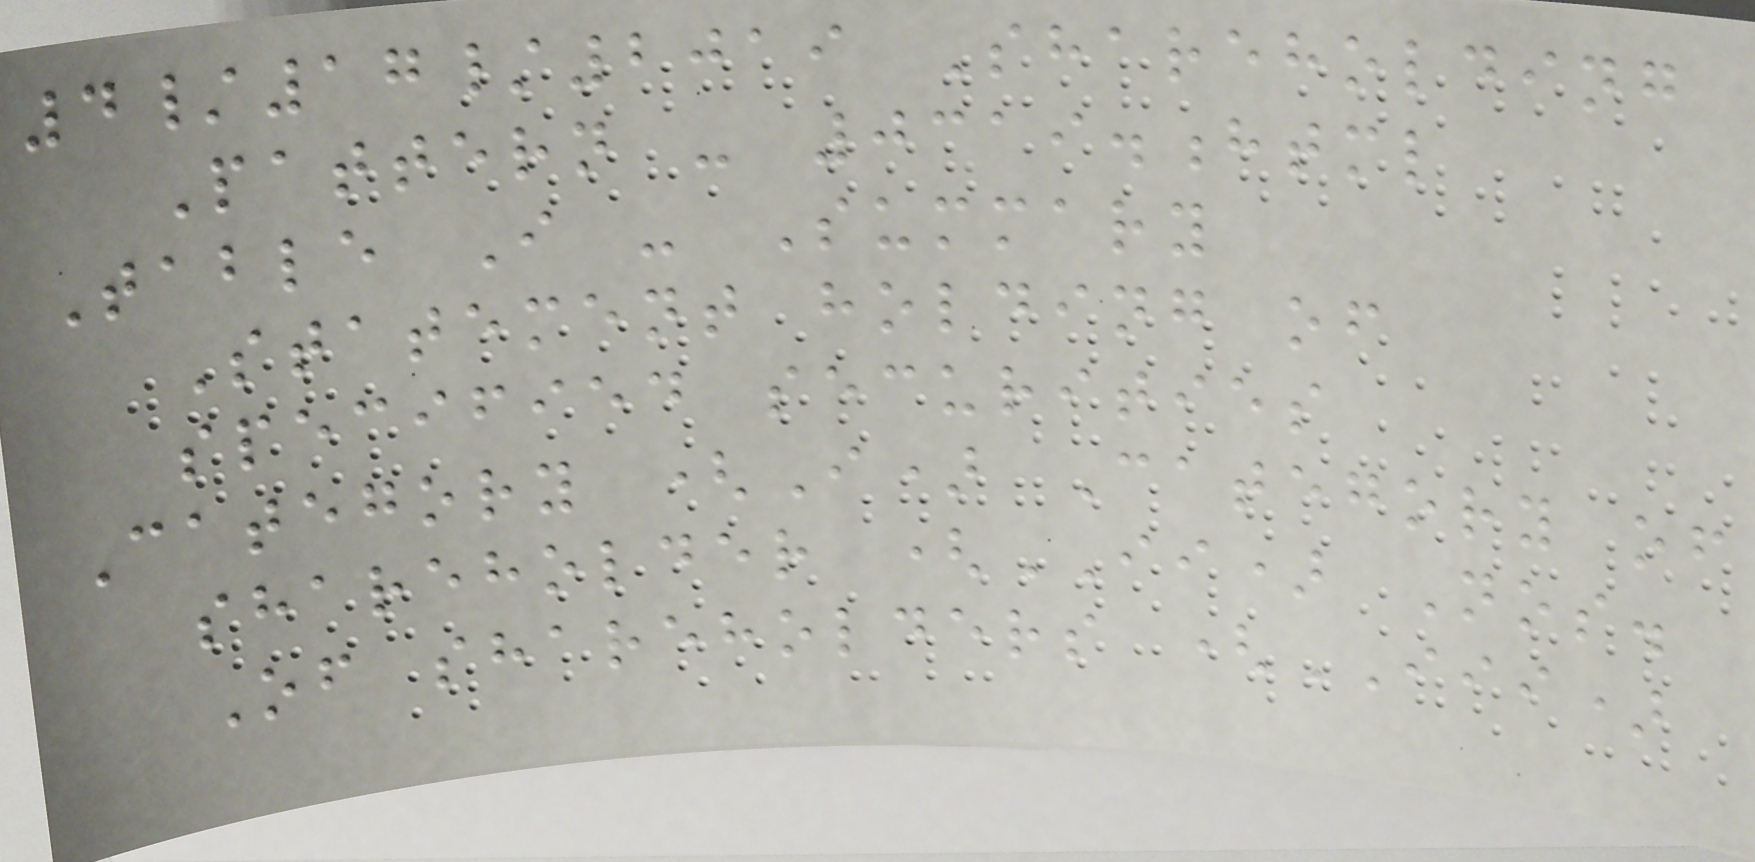4/17/2019 Shareholding
Pattern - 0319.html
Table I - Summary
Statement holding of
specified securities
Category (I) Category of
shareholder (II) Nos.
Of shareholders (III)
